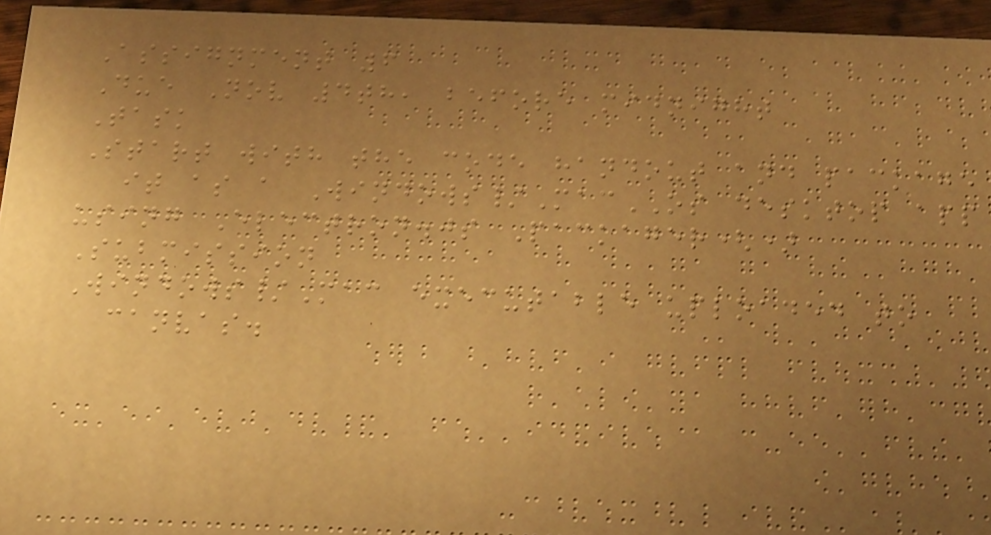Assignment 6
Due Nov 4th, before midnight
Task
Start with the code handout and package
it as a Windows/MacOS desktop app
using Electron.js Packager()
Submission
Windows/Mac executable uploaded to
canvas.
